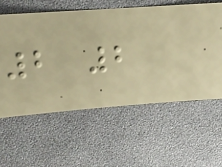2 2
